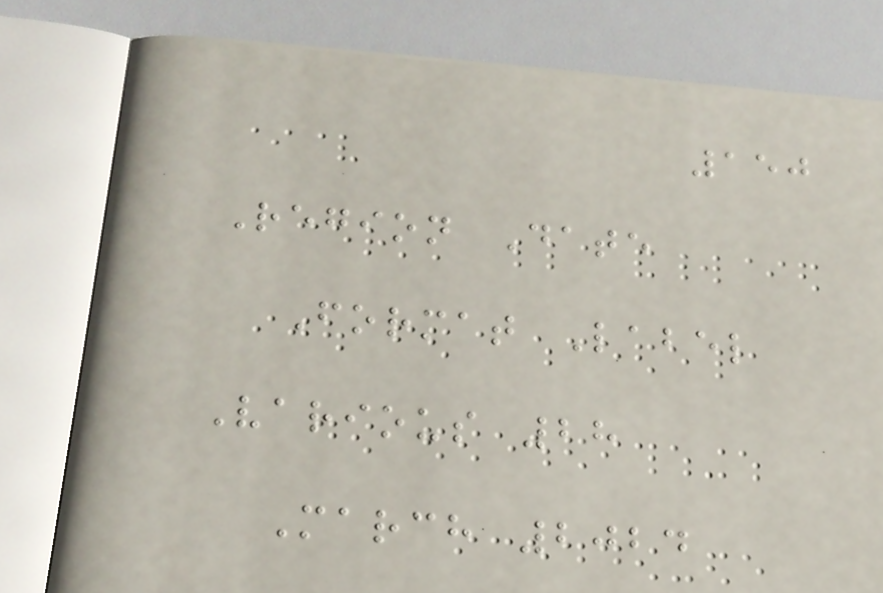150
Region Date
Format Label
Various 28
March 2024
